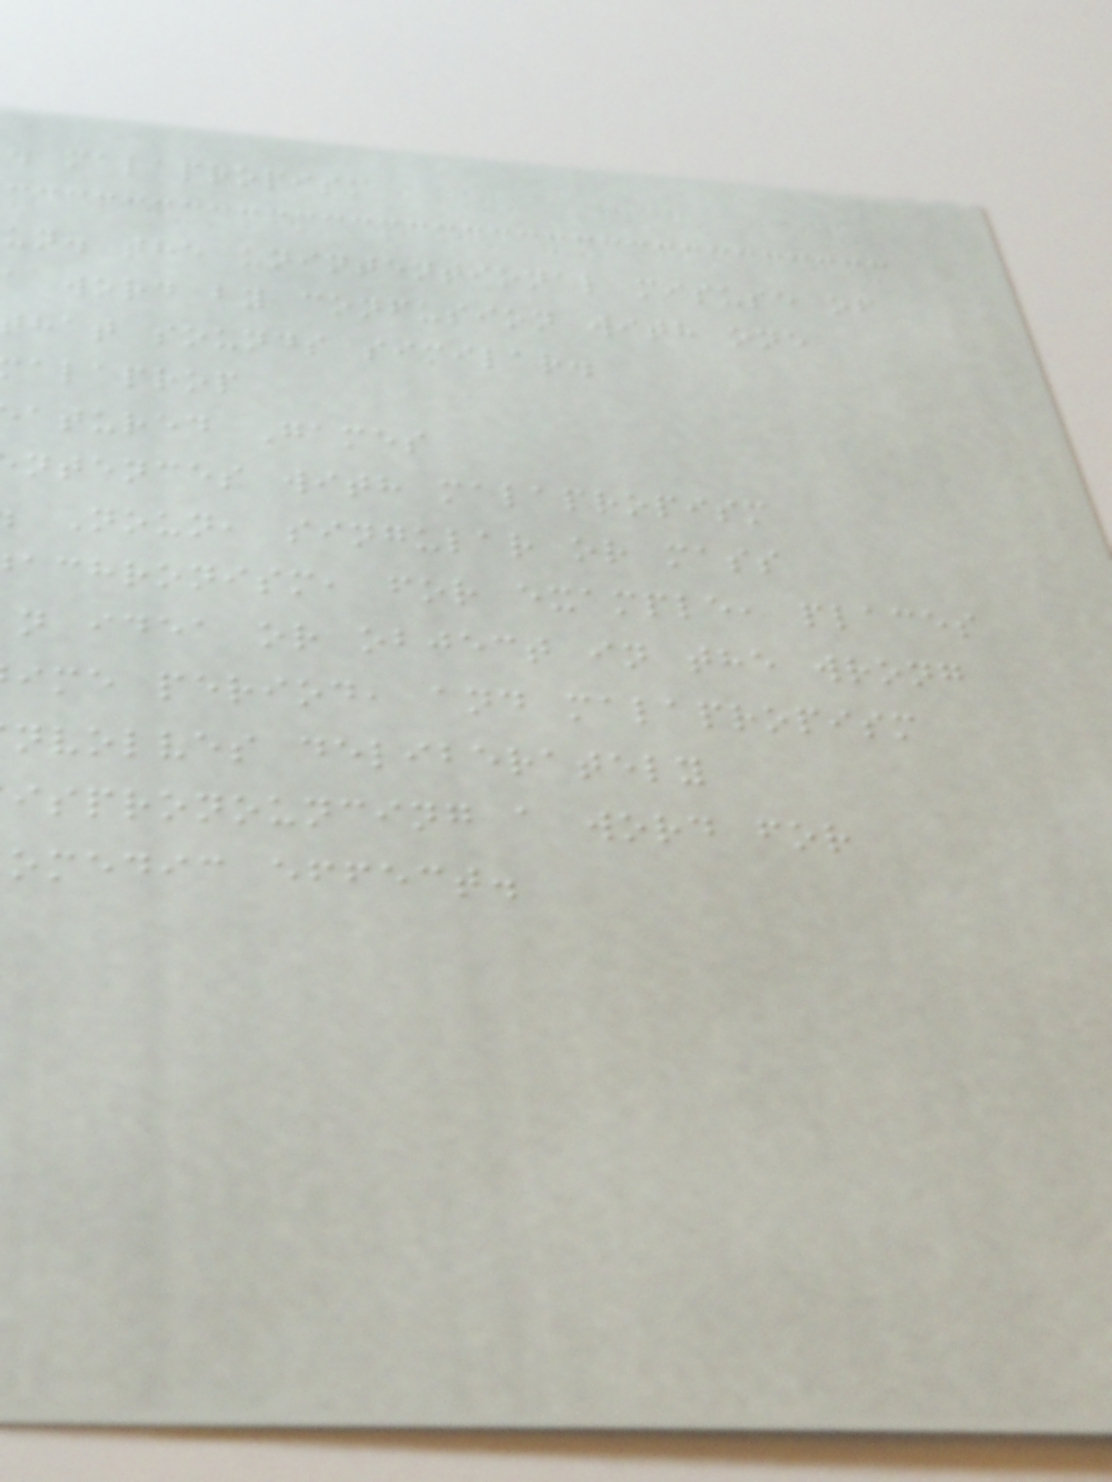. malapropism
un. the unintentional misuse of
a word by confusion with one
hat sounds similar.
alaprop
atured Games
ntences with malapropism
Noun, singular or mass
achronism, for example, places
n idea or object in the wrong
ime period, and malapropism
nvolves deliberately
ispronouncing a word for
omedic effect.
